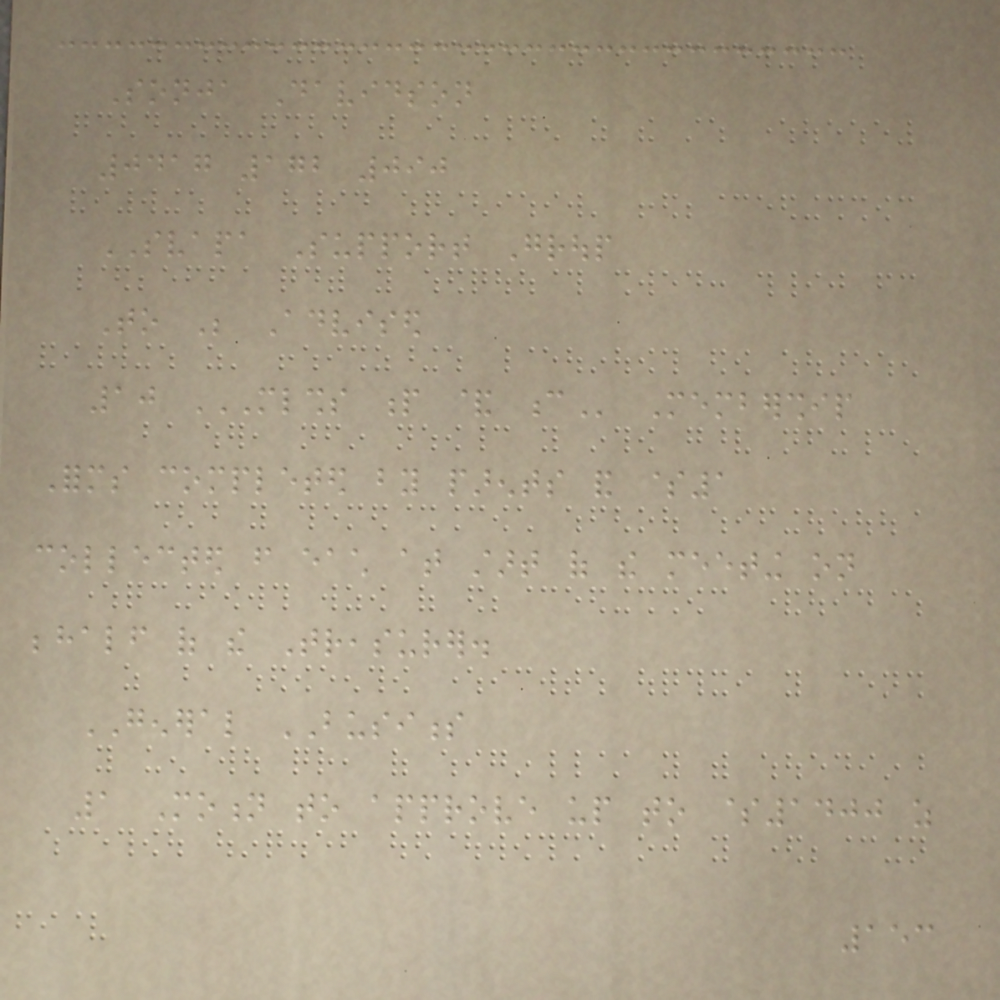Sonja Davidson
0417 172 090
SVAPA Support Group
To Be Advised
10 MLSHS P & C Membership
Forms completed by parents and $1
collected from each at start of the meeting on
behalf of the Treasurer.
GENERAL BUSINESS
1 Motion to approve up to $1400 as
153
